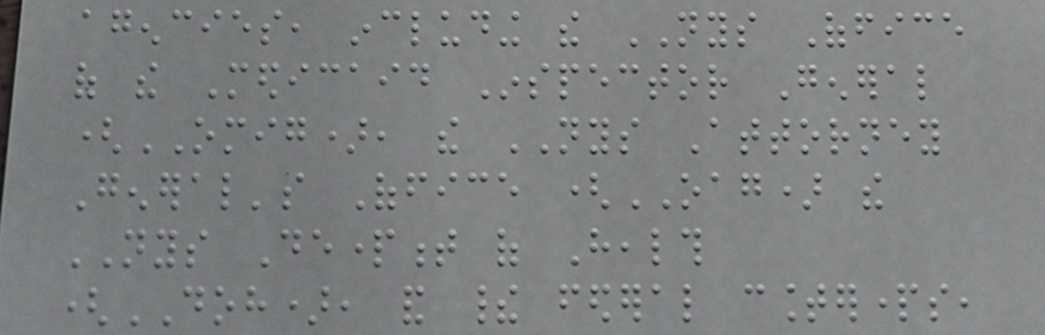agencies, including the NYS Office
of the Medicaid Inspector General
(OMIG), the NYS Attorney
General's Office (OAG) the
NYS Department of Health
(DOH), and their federal counterparts,
